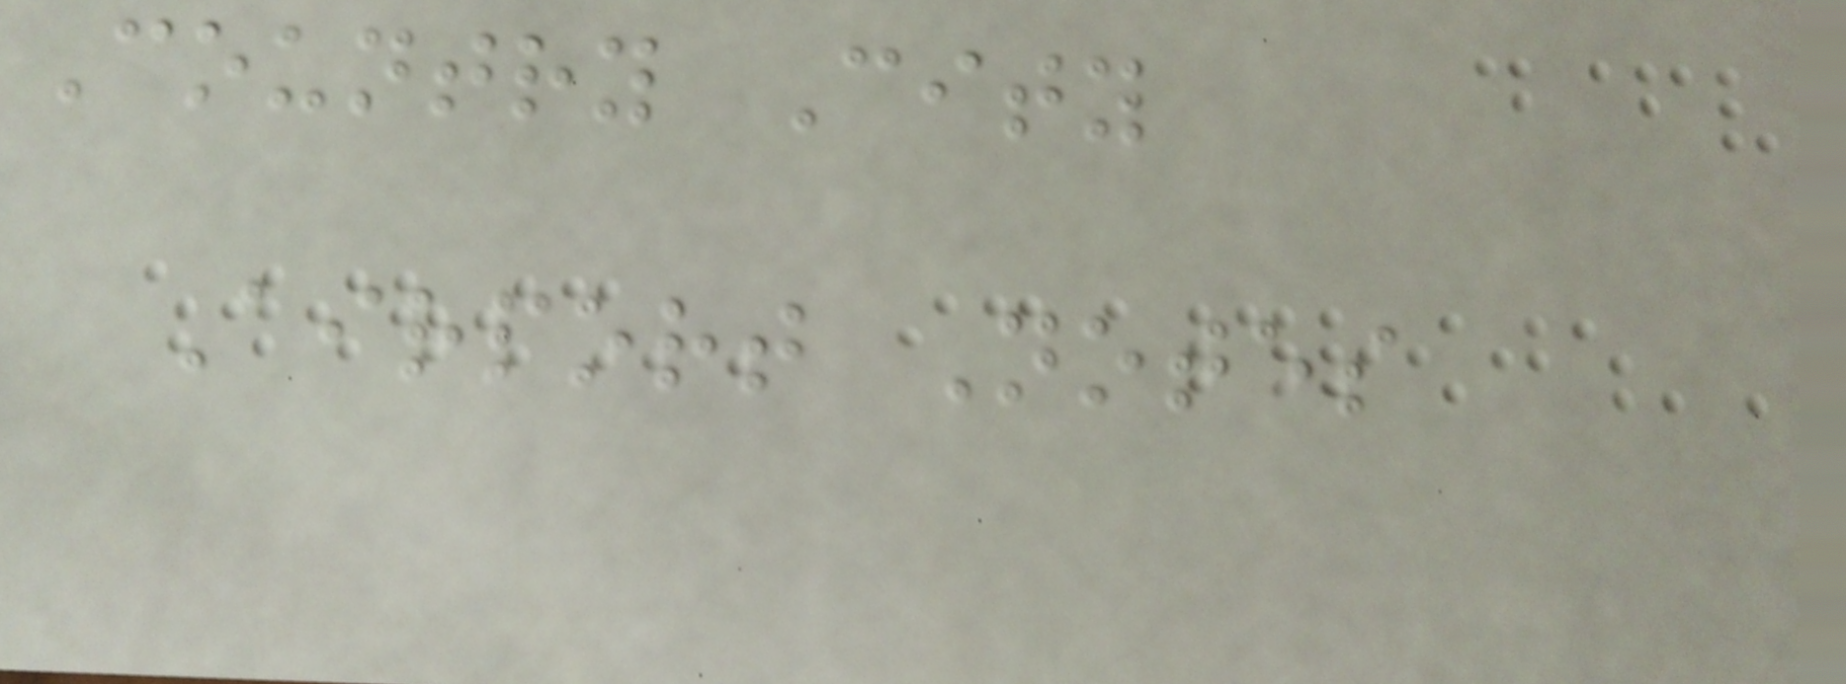Country City
Airport Notes
